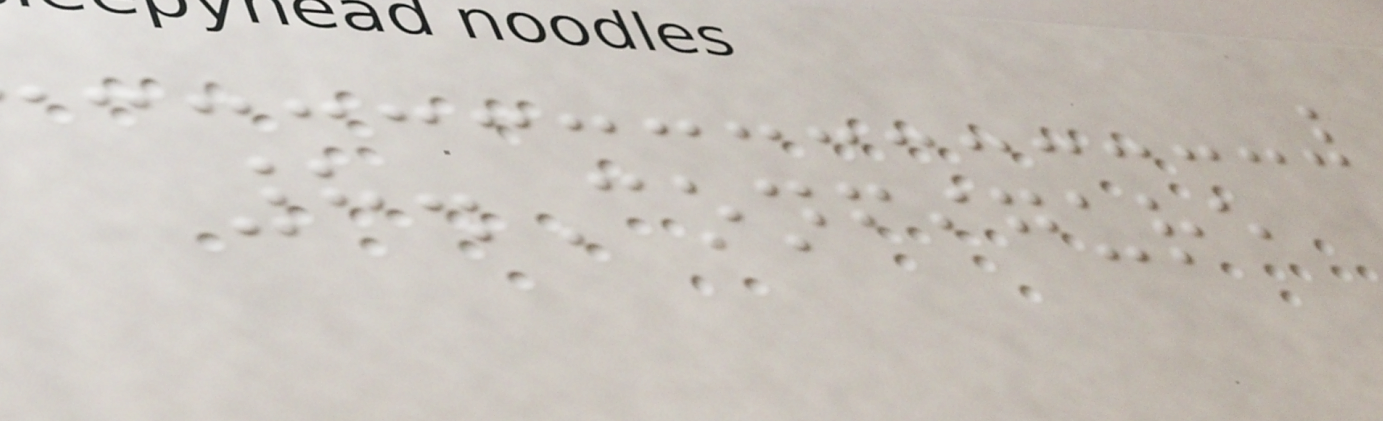8.Configure
